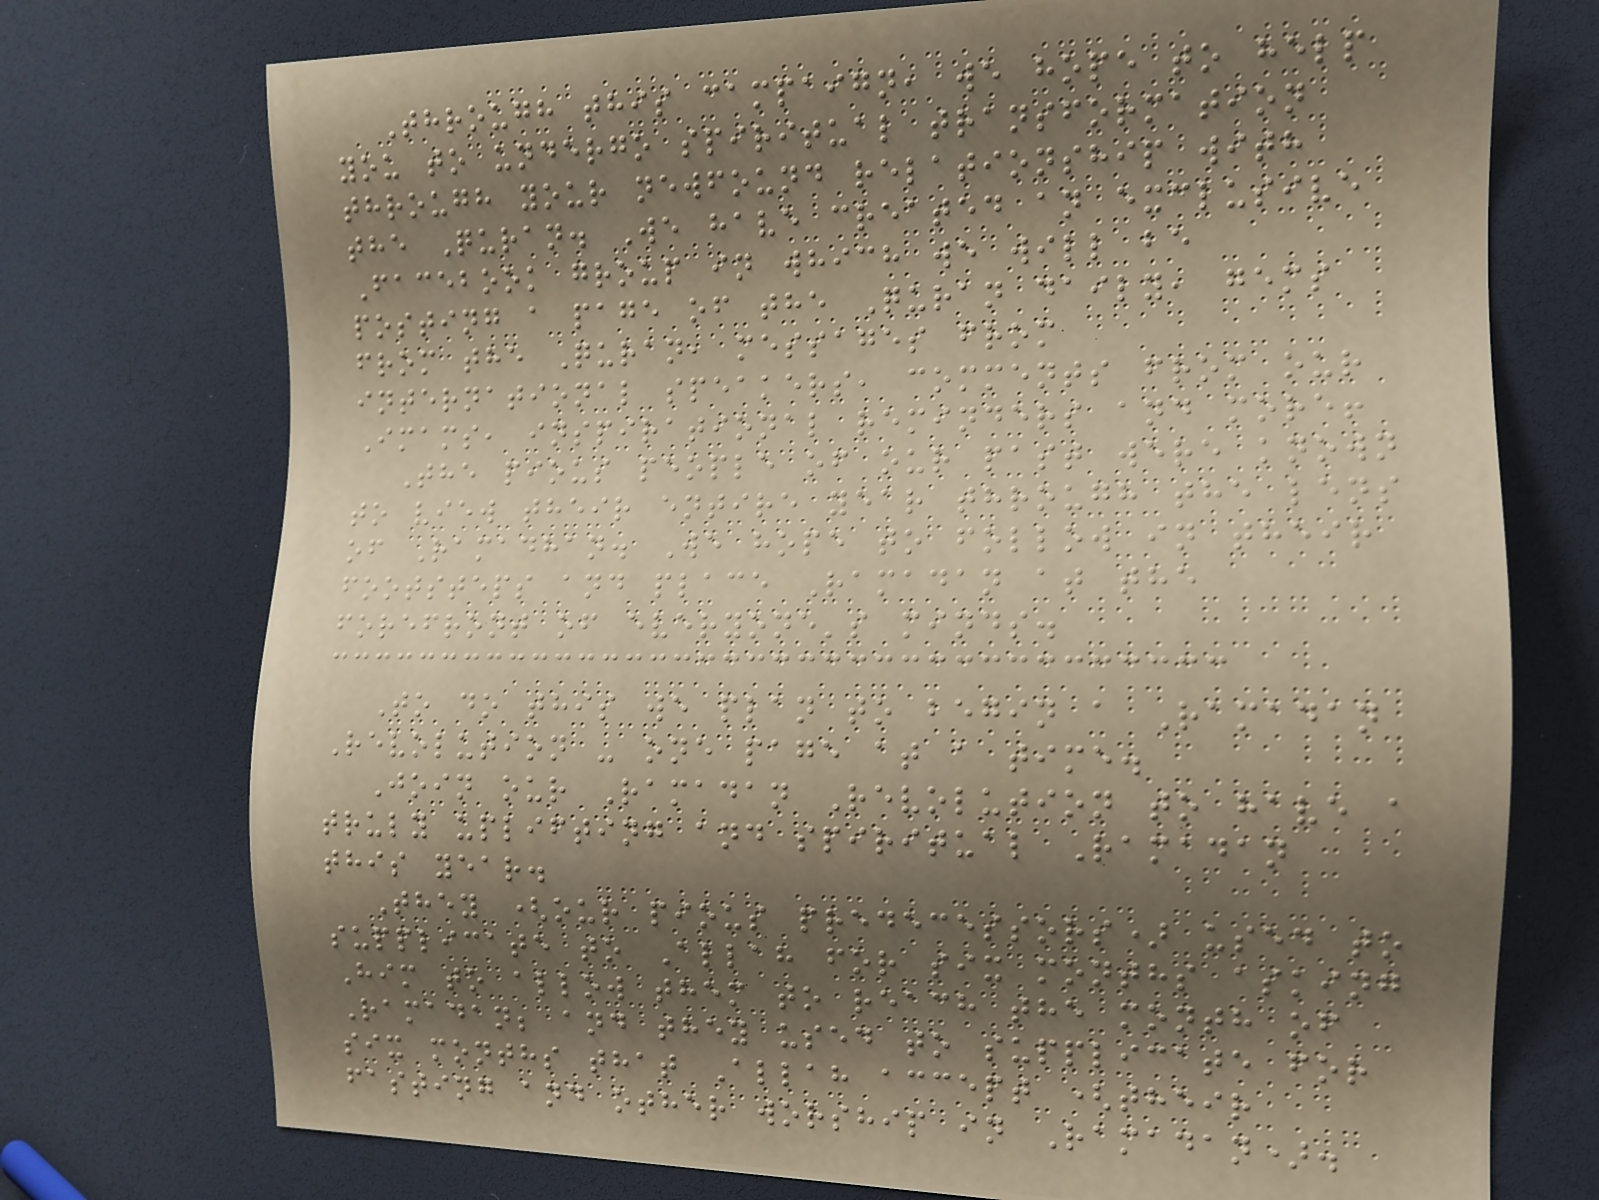Through this campaign, we hope to help
you to undergo spiritual transformation
through your newfound relationship with
the Quran. We have created an exclusive
Facebook group in which we will be
posting a page of the Quran daily, gems
from the Quran, messages from
international speakers, comments from our
Imams, inspirational reminders and more!
The pious people of our past were known
to view their entire year through the lens
of Ramadhan. We hope to follow in their
footsteps and place Ramadan at the
forefront of everyone's minds.
To do this we plan to begin a Ramadan
Revolution - one page at a time.
Join our Ramadan Revolution to have a
truly uplifting and spiritual Ramadan
this year.
They (our pious predecessors) used to
supplicate to Allah for six months asking
Him to allow them to reach the month of
Ramadan; and they used to supplicate for
six months that Allah accept (their
fasting and other worship in Ramadan).
